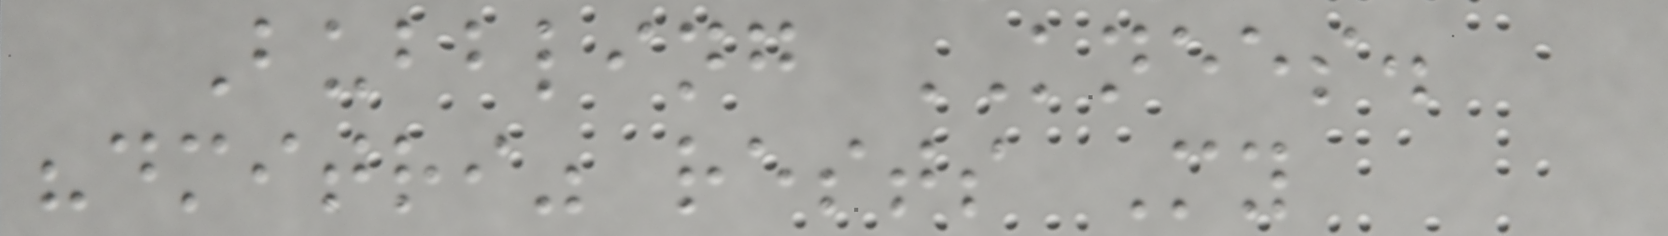Bubbling KNEES.
"dmitri" rests My
